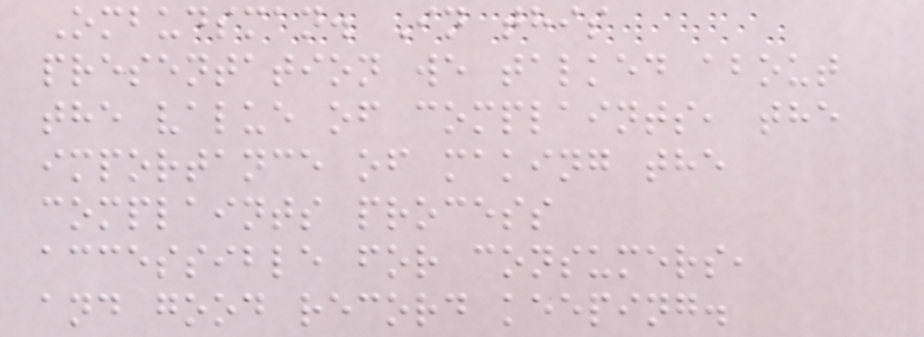Ombudsman. In this
presentation we talked about
the value of complaints, the
importance of making the
complaints process
accessible for consumers,
and good record keeping.
